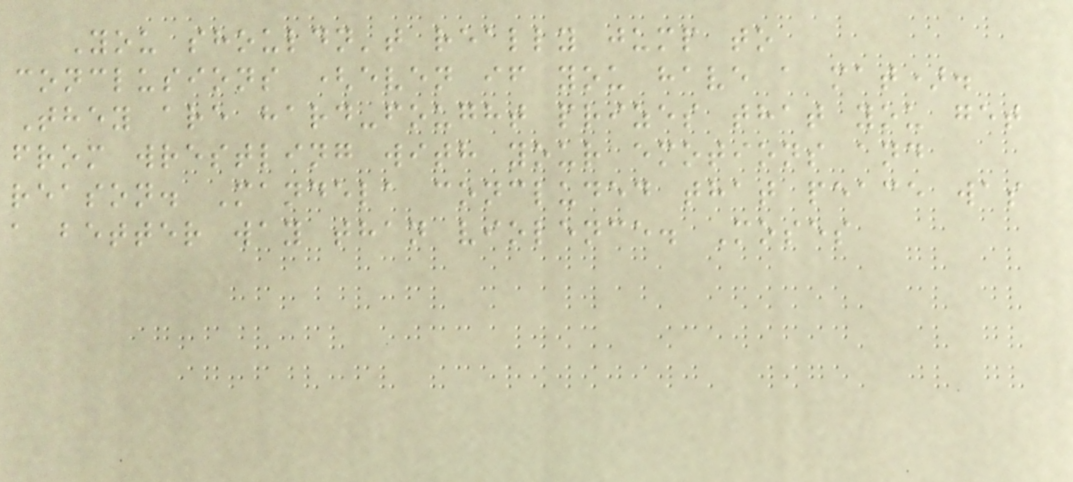You shouldn't really jump to
conclusions (even if you have a mat).
They are hard-fought prizes that you get
from wrestling with your emotions and
reason. Mandela concluded that peace was
a better way than violence. Moses
